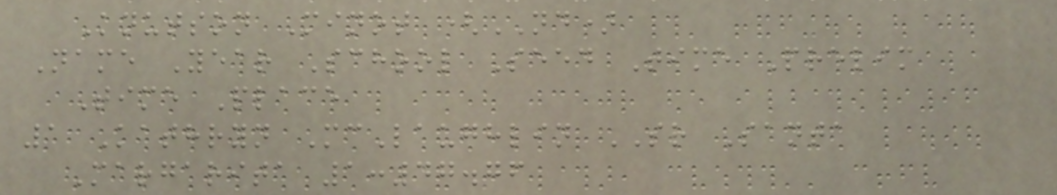Knutson Minot (ND)
Name Year School Seed Time Prelim
Time Place
1 Kathryn McLaughlin SR Santa
Margarita 1:47.76
